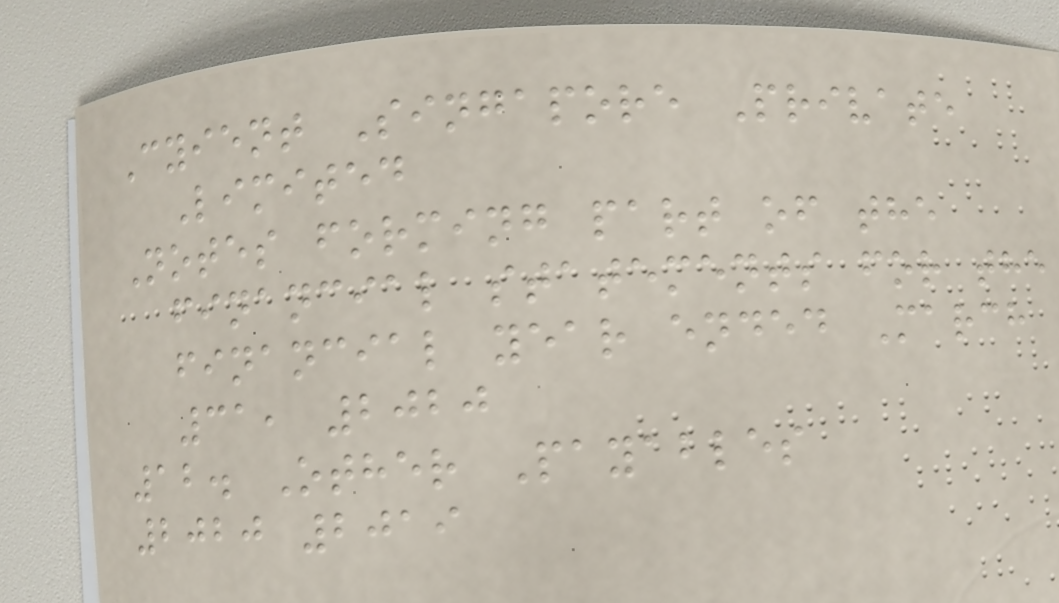Cyient Singapore Private
Limited
Notes forming part of the
financial statements for the
financial year ended March
31, 2020
12. Other Payables
2020 2019
